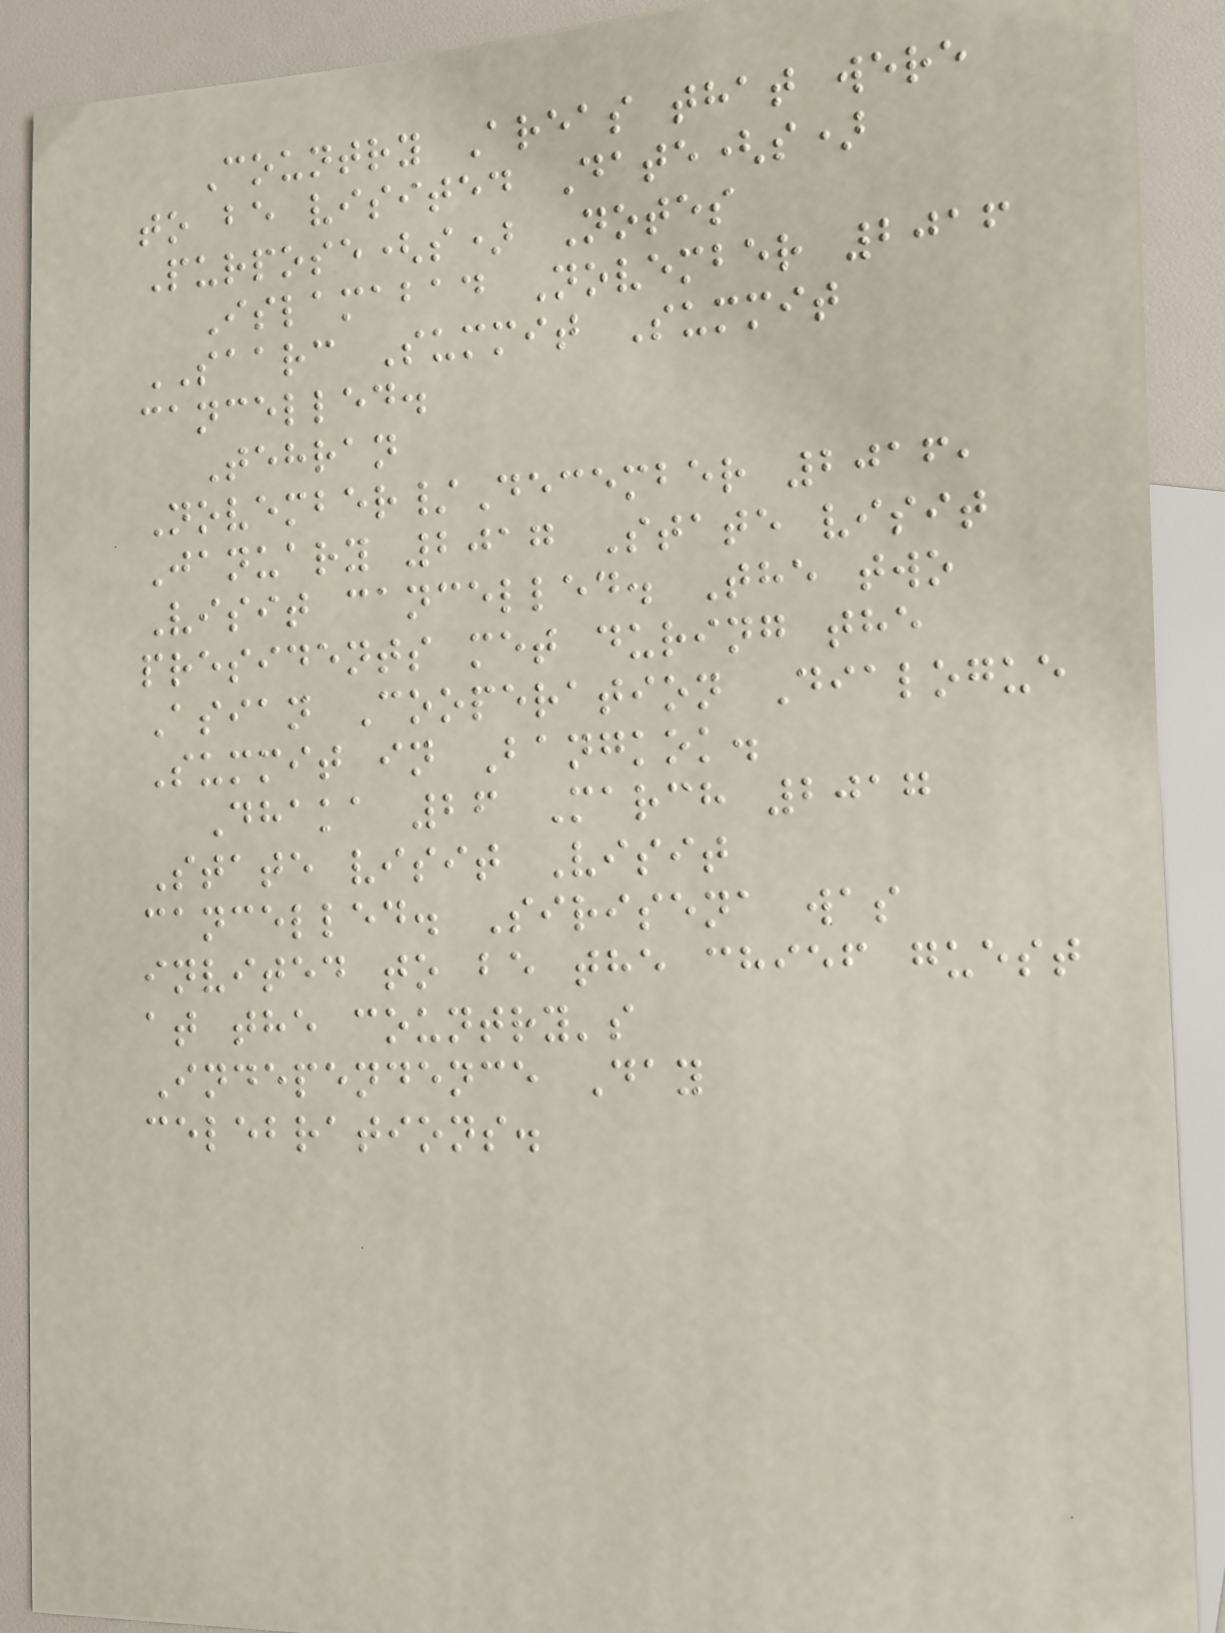Country Areas that were
to be visited Date(s)
Purpose(s) Notes
Islamabad November 2016
SAARC Summit Summit
cancelled.
Tehran
November/December 2016,
January 2017 State visit
Visit cancelled. The two
presidents met during the
Asian Cooperation Dialogue
Summit in Bangkok.
Dhaka 26 March 2017
State visit Visit
cancelled. Sirisena was
invited to be the chief guest
at the country's
Independence Day
celebrations.
